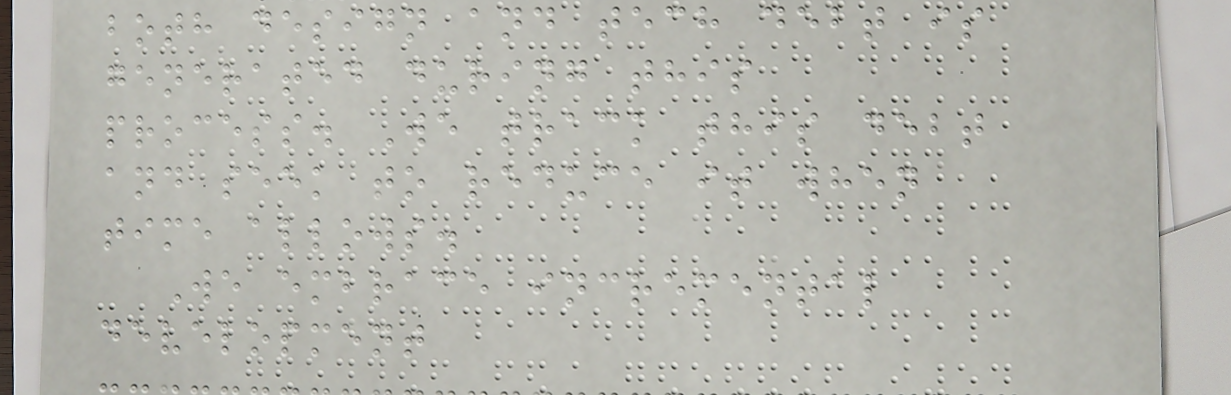both design and tech debt is
generated during this
process. We track this debt
and seek to reduce it when
time allows.
We embrace incremental
development
